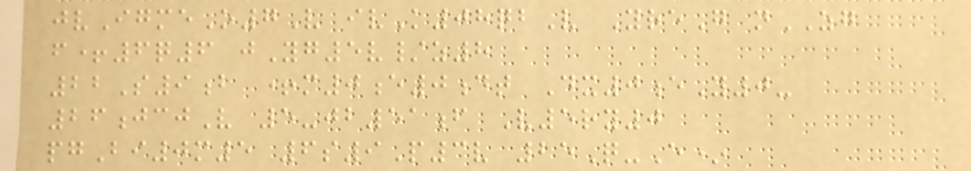jvIgmeO7V ivK08qbV YreG nZG
f+6q6 jYg5v/z8
22S9b +m0e0dt Dx0eY0-
26jcjV 5-jb51f V5ry0
pgBi0m5 6s9P3v 25Q-E*
